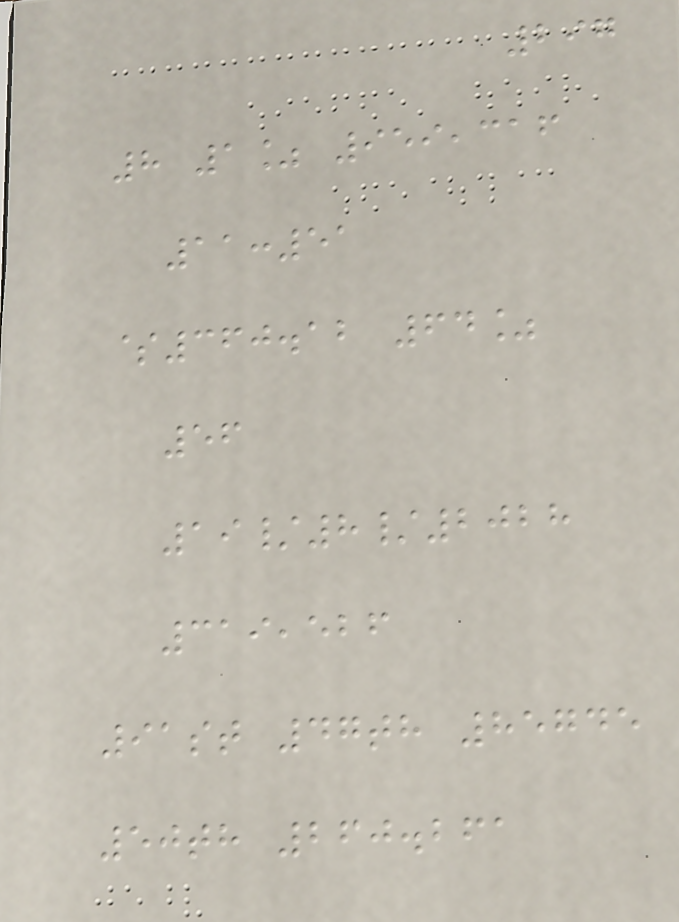297
8 1% 959,316
11:51
$360.12 64%
56
19/8/2028
319,526
91st 47th 85745
50th 260.261
